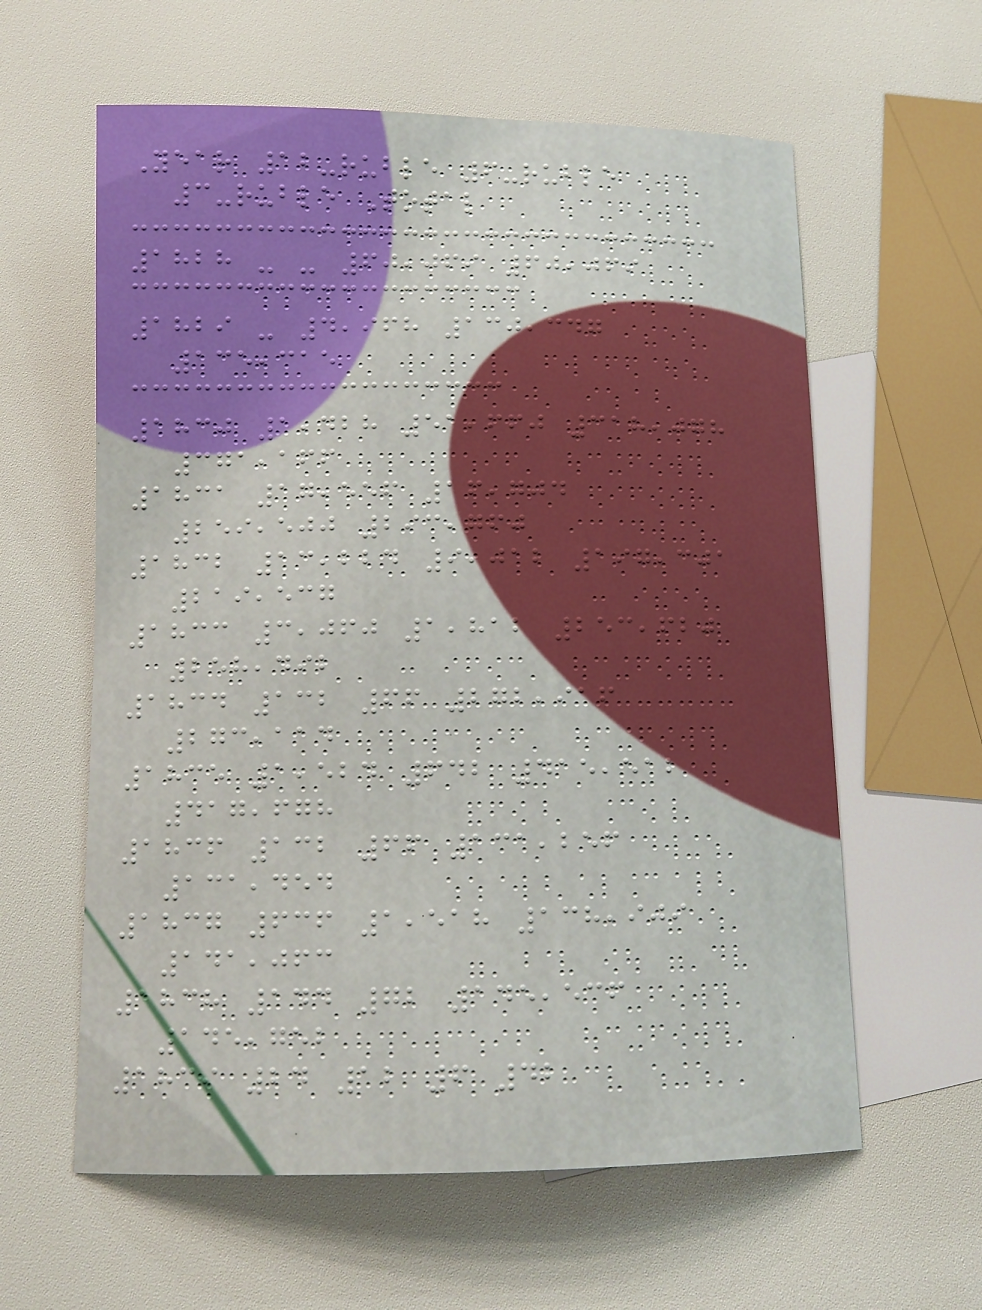Year 12-ruble 6-ruble
3-ruble Total
1828 - - 60,069 60,069
1829 - 4,968 130,347
135,315
1830 1,428 51,660 318,078
371,166
1831 17,556 16,704
259,500 293,760
1832 13,224 9,012 197,301
219,537
1833 3,060 1,812 253,620
258,492
1834 132 66 272,916
273,114
1835 1,524 642 415,512
417,678
1836 132 66 131,256
131,454
1837 636 1,518 138,909
141,063
1838 144 72 145,536
145,752
1839 24 12 6 42
